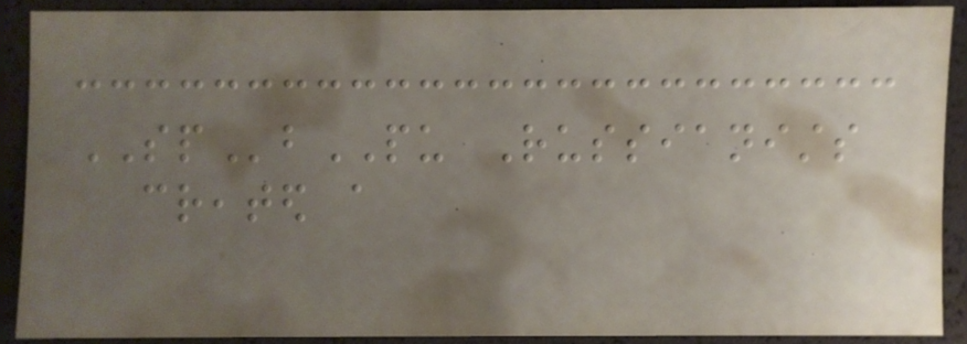SPbPU Russianists
created a
